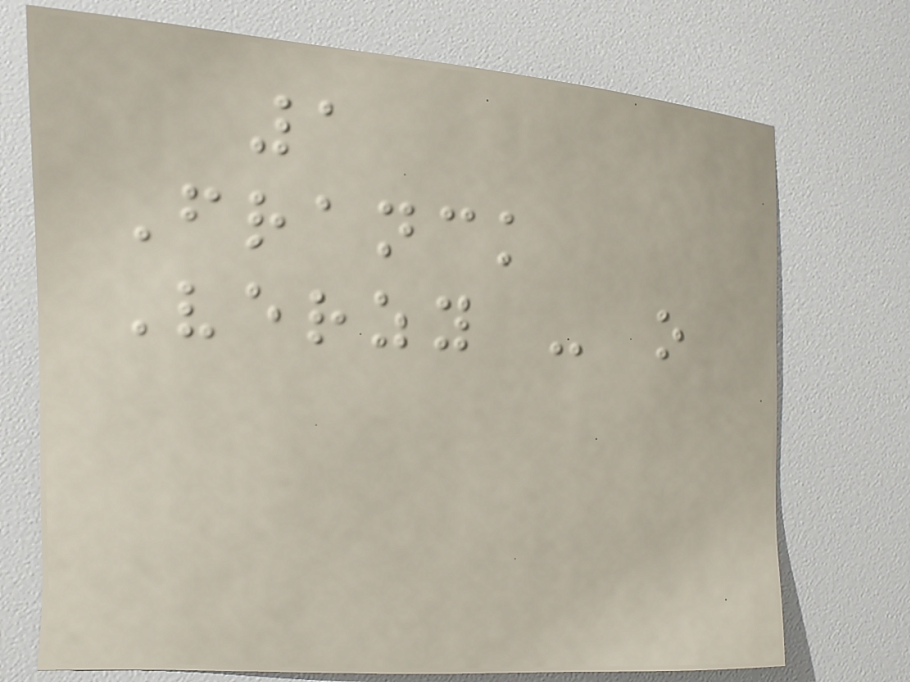1
Franck
Verzy - o
